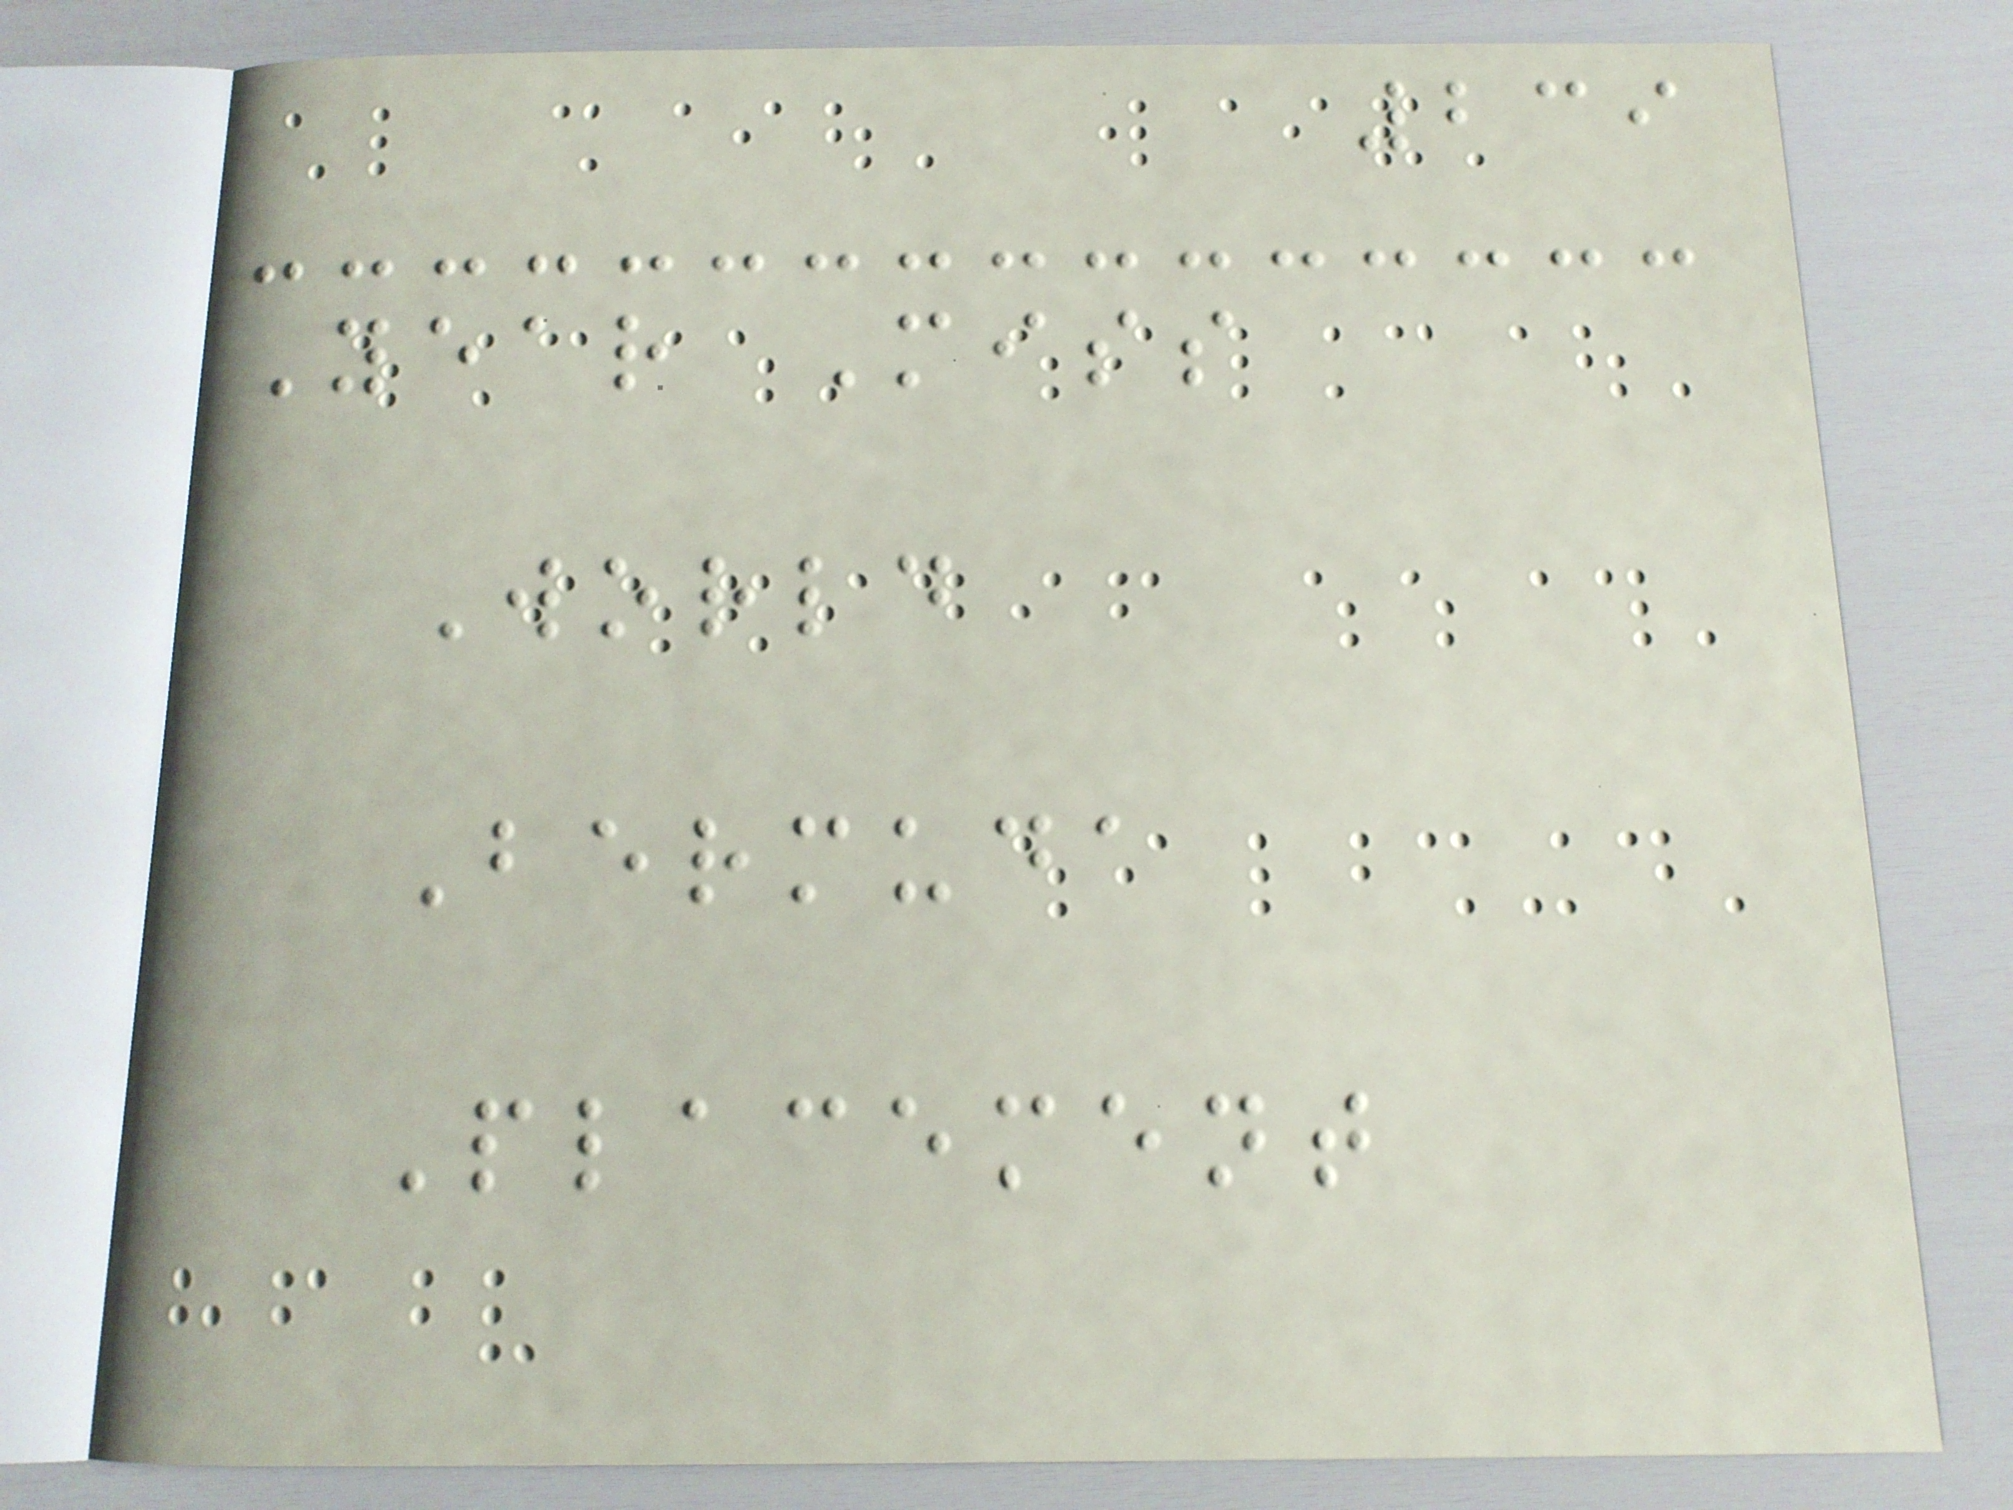239
Year Miss
World
Bermuda
Placement
